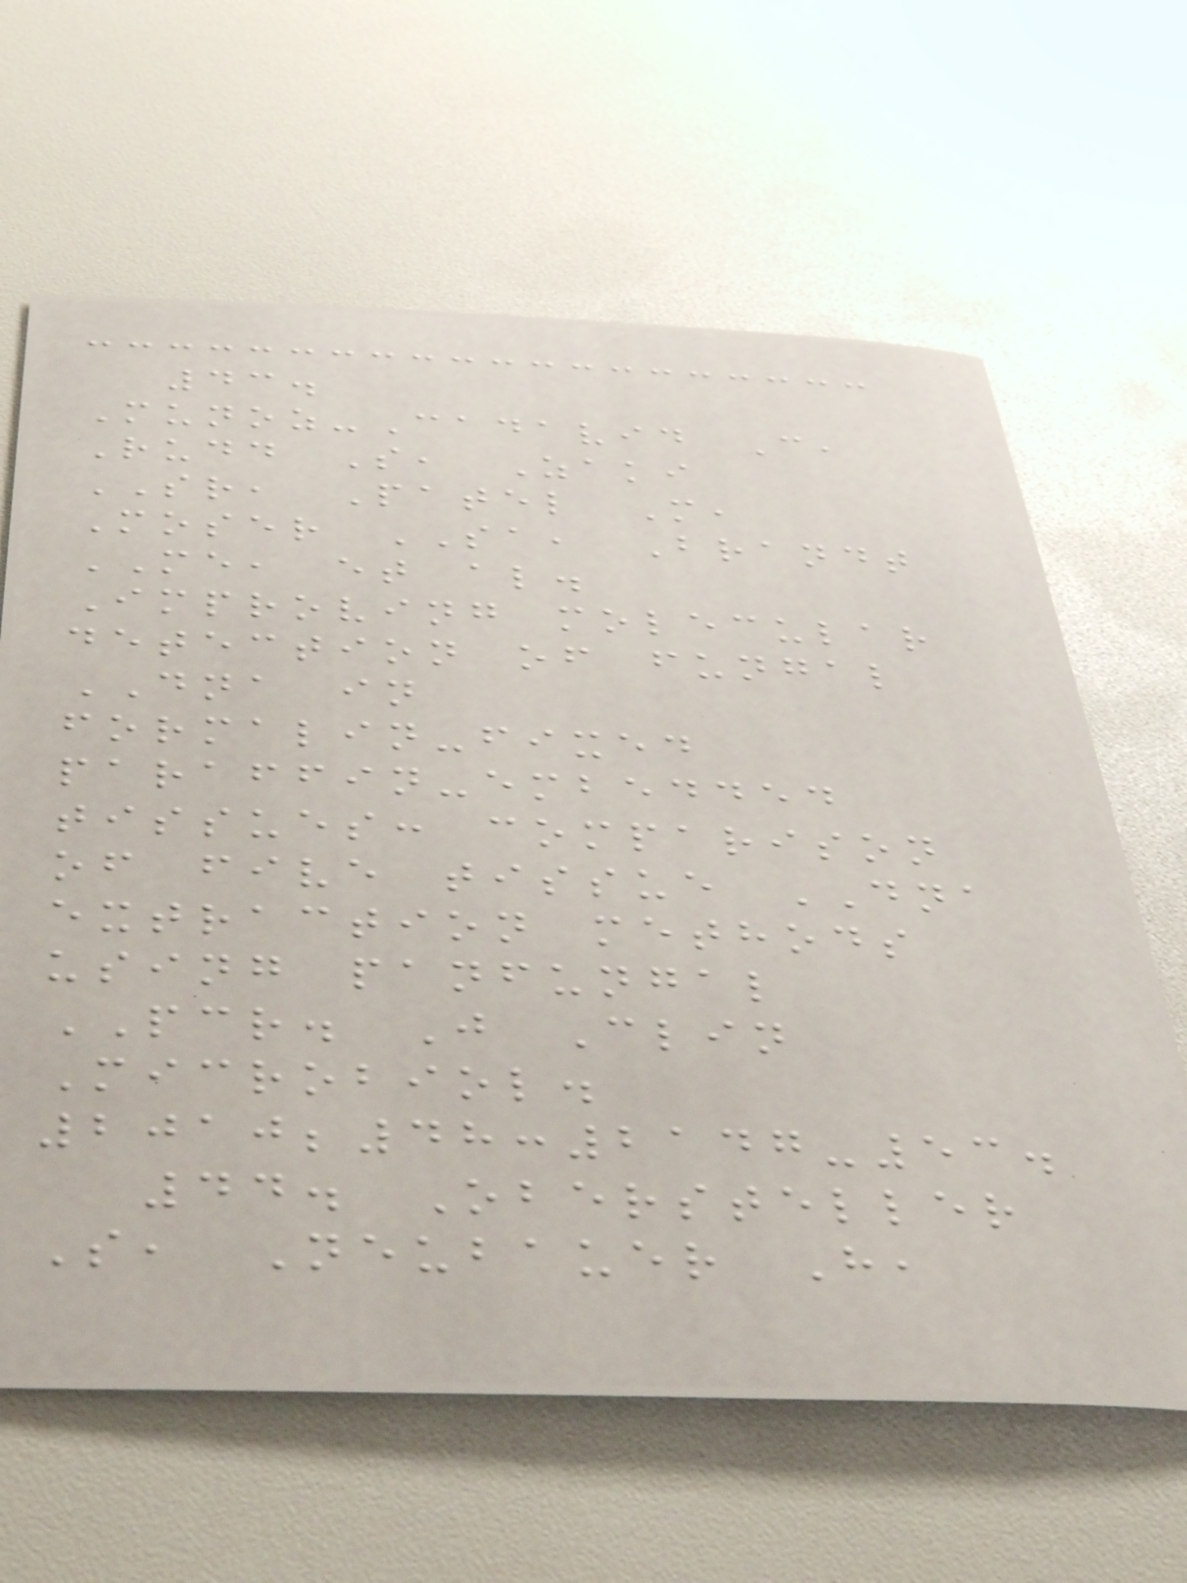43.
Munoz-Cadavid C,
Rudd S, Zaki
SR, Patel M,
Moser SA, Brandt
ME, et al.
Improving molecular
detection of fungal
DNA in
formalin-fixed
paraffin-embedded
tissues: comparison
of five tissue DNA
extraction methods
using panfungal
PCR. J Clin
Microbiol.
2010;48:2147-53.
44. Obersteller
S, Neubauer H,
